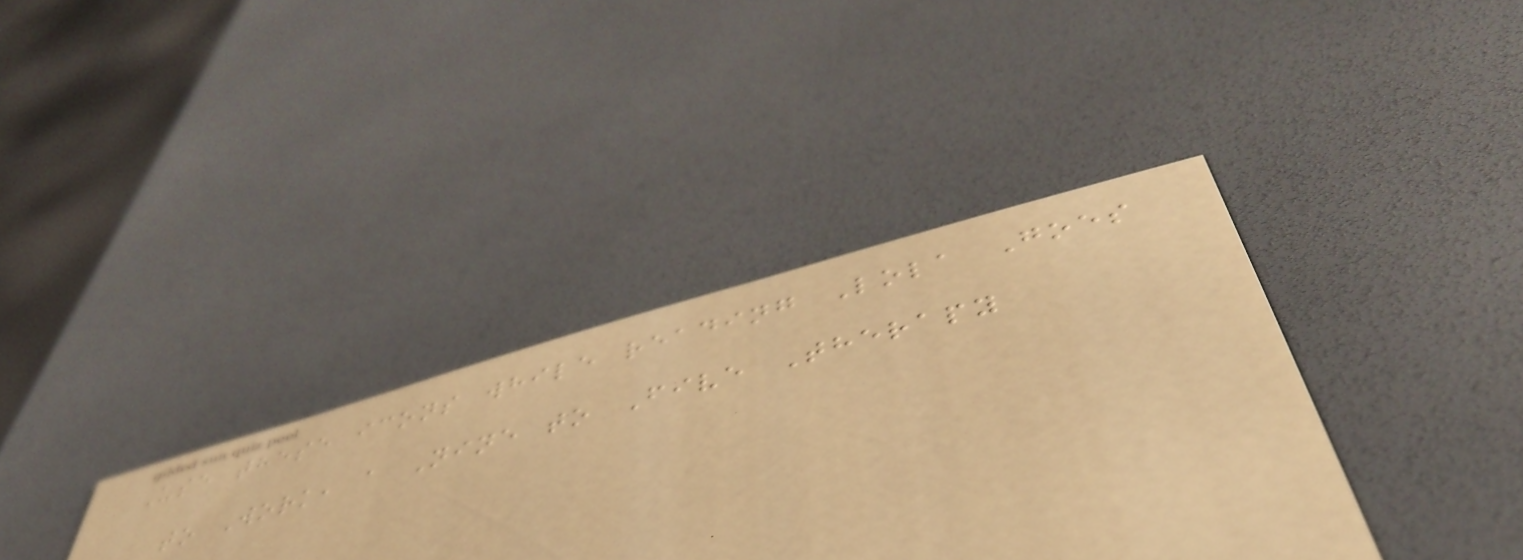Use these icons while reading Lola Goes
to Work, a Nine to Five Therapy
